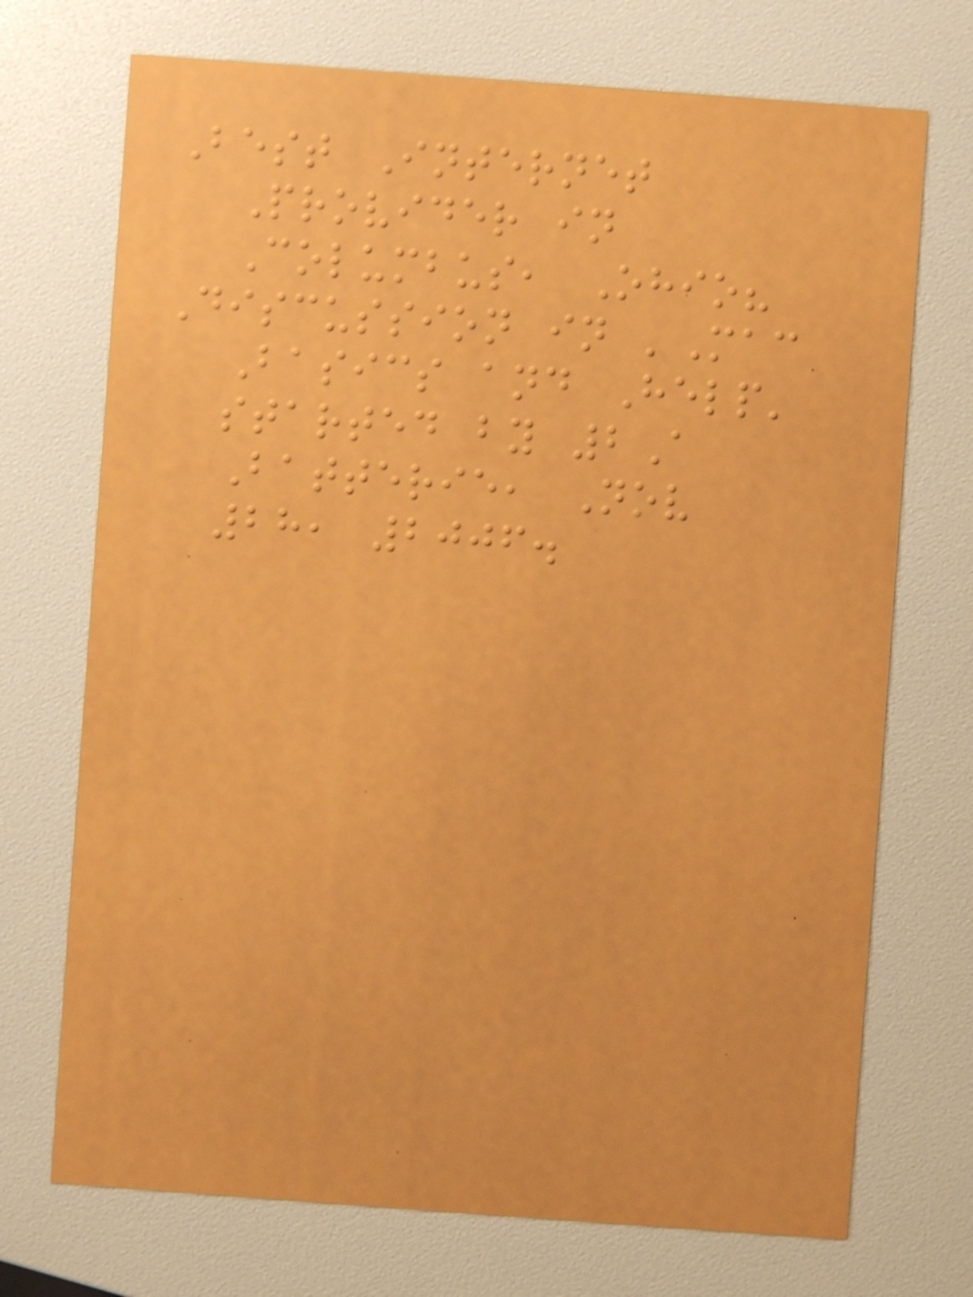Best Internet
Provider in
Columbus, Ohio?
Discussion in 'Mac
Basics and Help'
started by 2A
Batterie, Nov
28, 2006.
